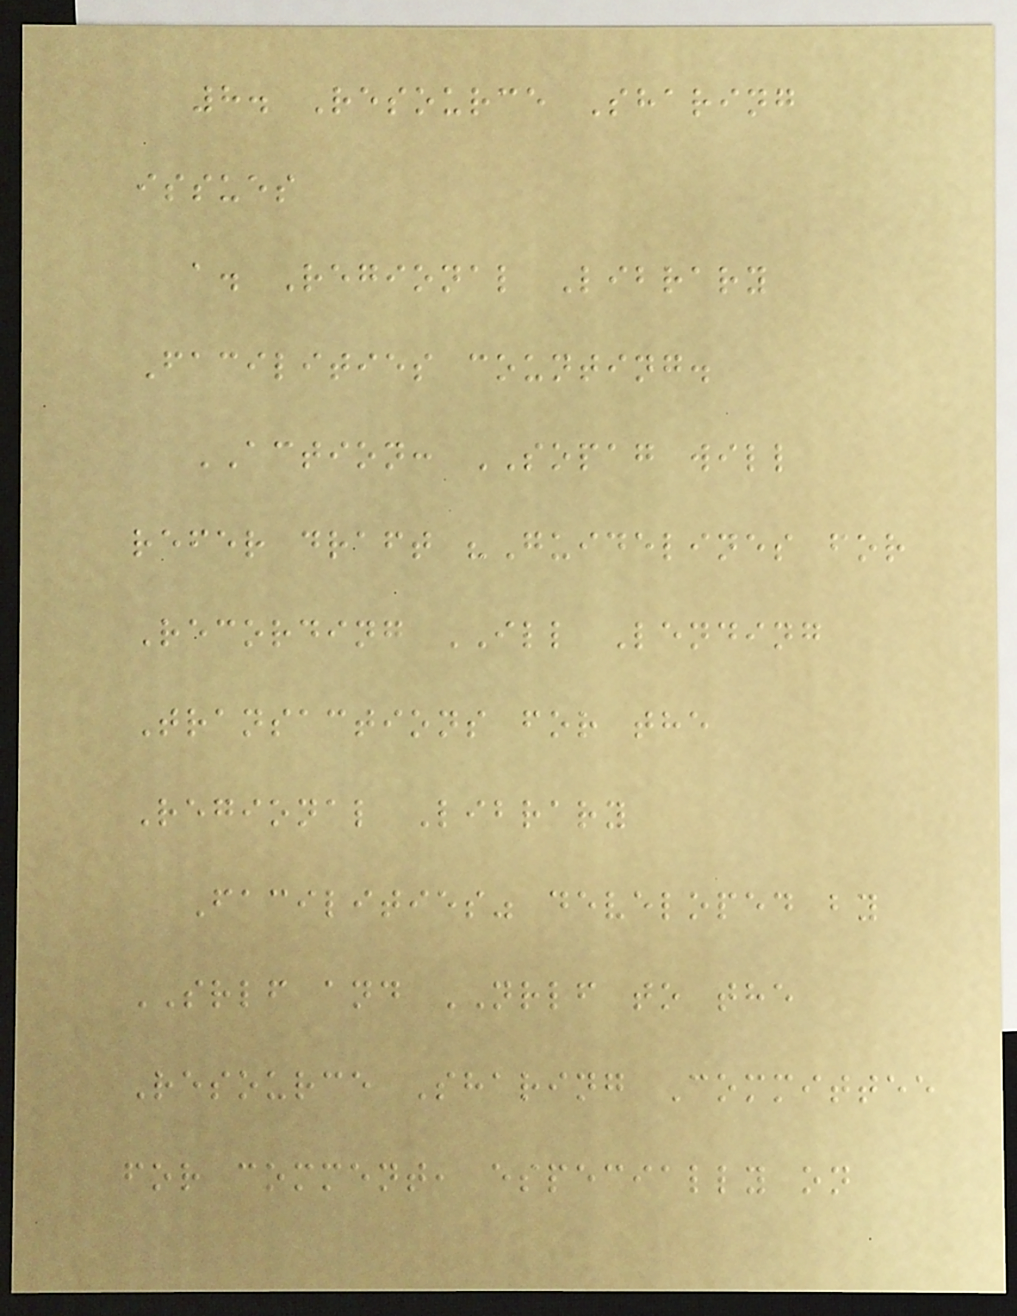8. Resource Sharing
issues
a. Regional Library
Facilities counting.
ACTION: SOPAG will
refer draft "Guidelines for
Recording ILL Lending
Transactions for the
Regional Library
Facilities" developed by
SRLF and NRLF to the
Resource Sharing Committee
for comment, especially on
